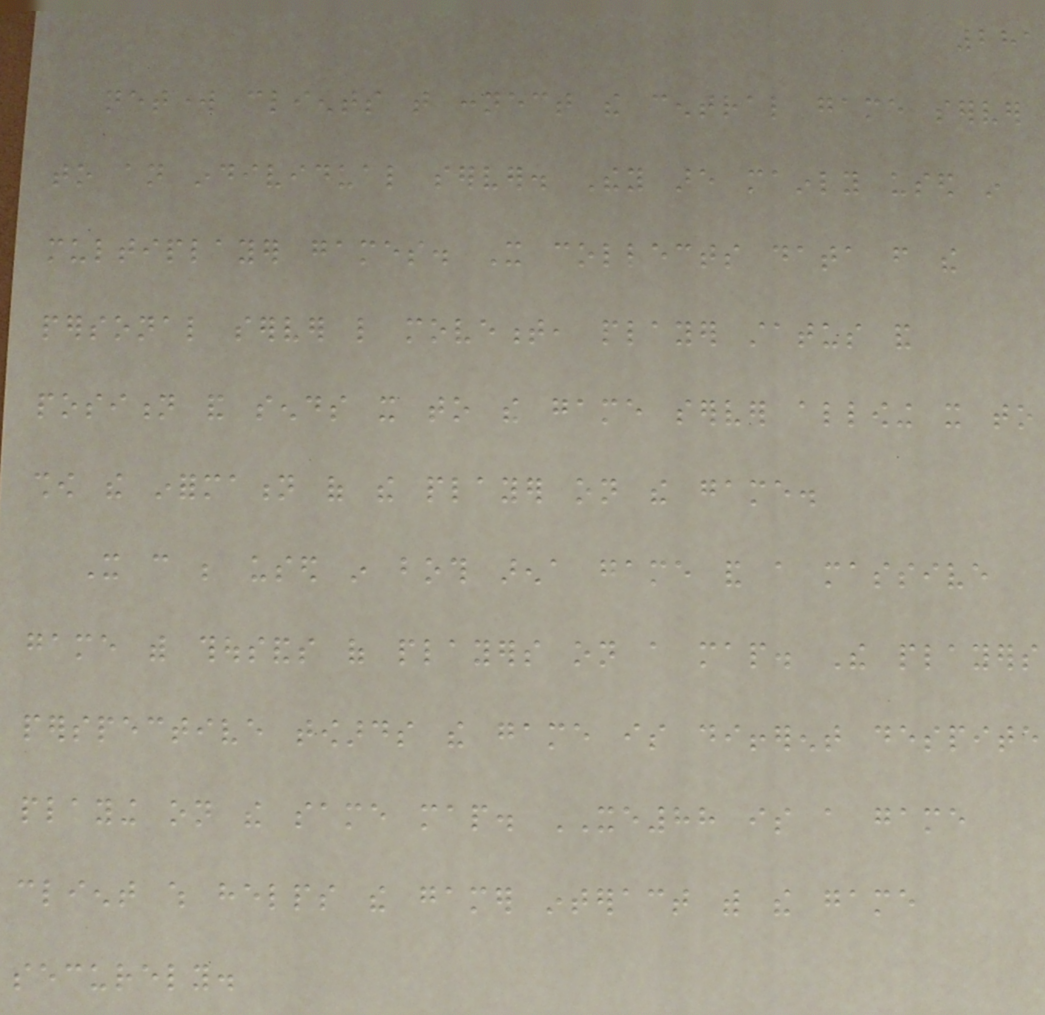281
network clients that connect the central game server
to an individual server. They are mainly used in
multiplayer games. It collects data from the
personal server like movement, player status and
position and sends it to the game server allowing it to
show the information of the player on the game.
It can be used in both arena game and a massive
game with thousands of players on a map. The players
perspective towards the game is different despite
playing on the same map. XE88 is a game
client which helps the gamer interact with the game
securely.
